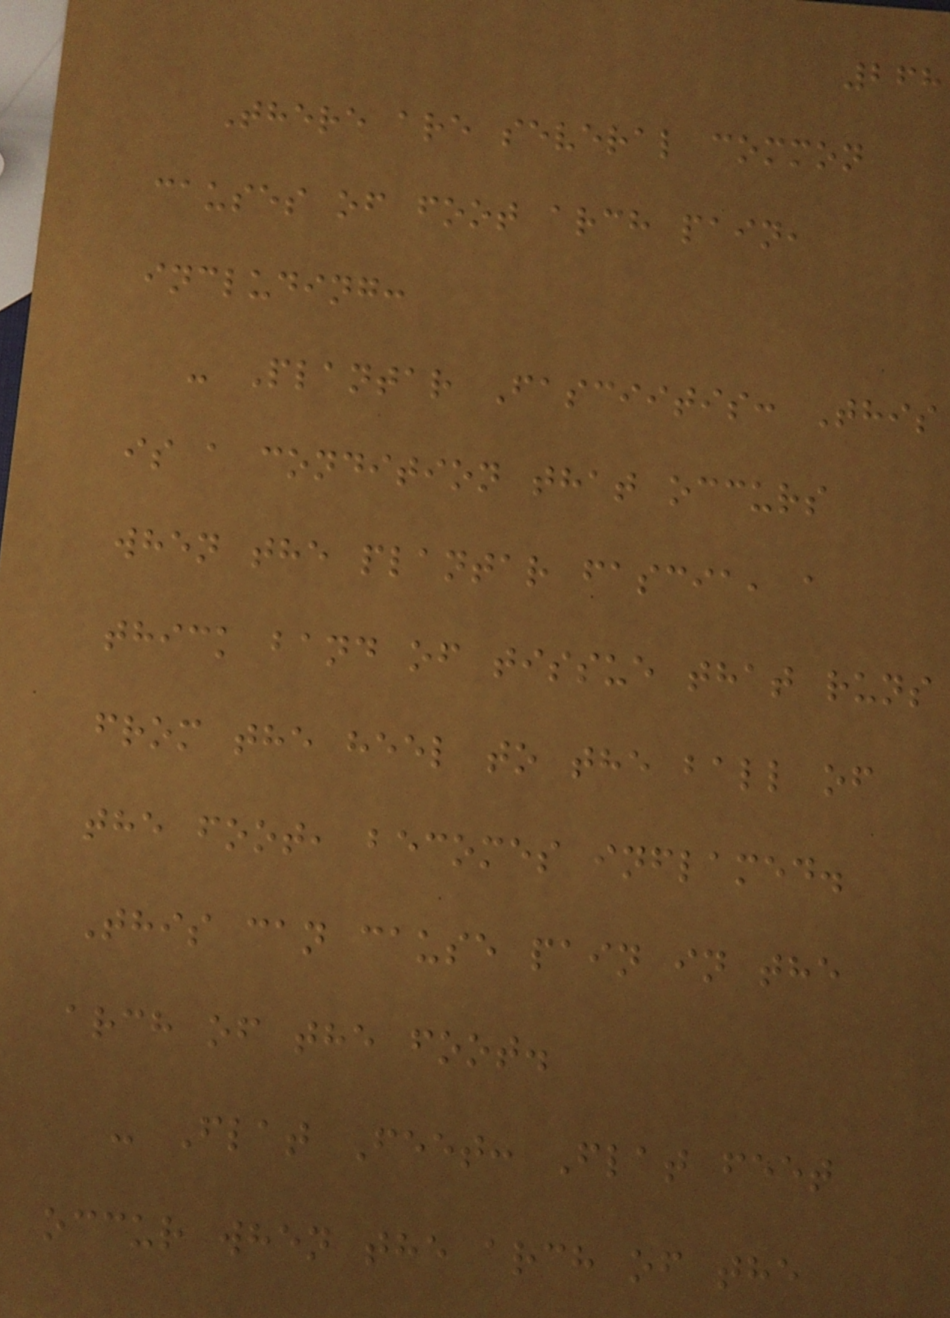268
There are several common
causes of foot arch pain,
including:
- Plantar Fasciitis: This
is a condition that occurs
when the plantar fascia, a
thick band of tissue that runs
from the heel to the ball of
the foot, becomes inflamed.
This can cause pain in the
arch of the foot.
- Flat Feet: Flat feet
occur when the arch of the
